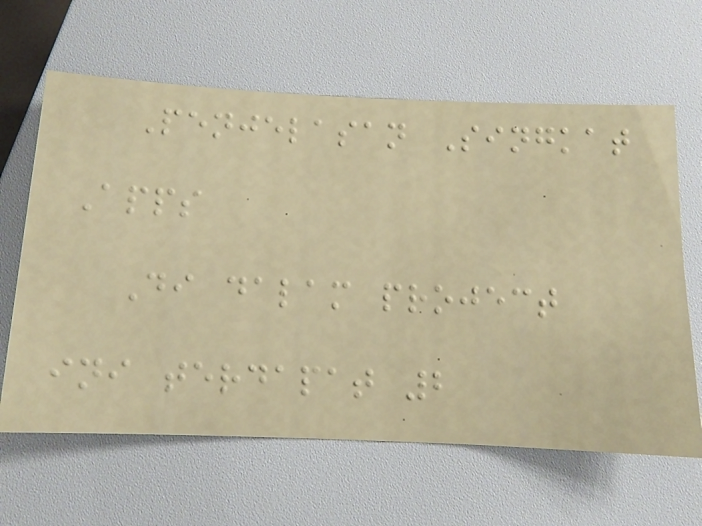Penjelasan Singkat
Apps
Di dalam project
ini terdapat 2
